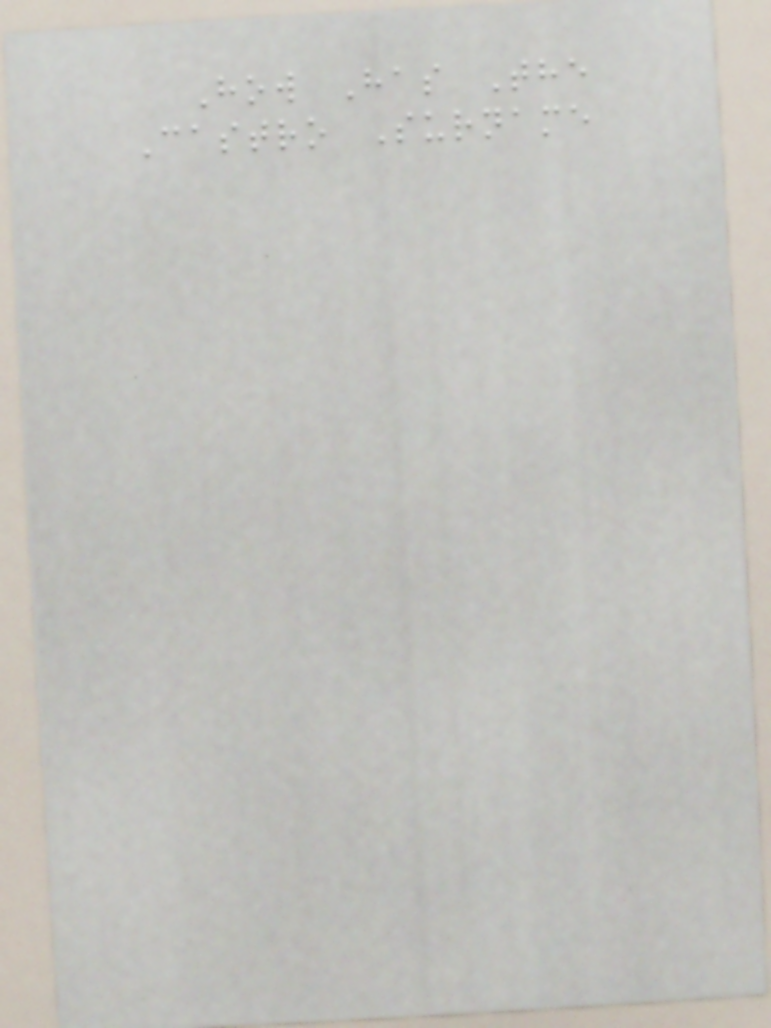How Has The
Castro Surname
